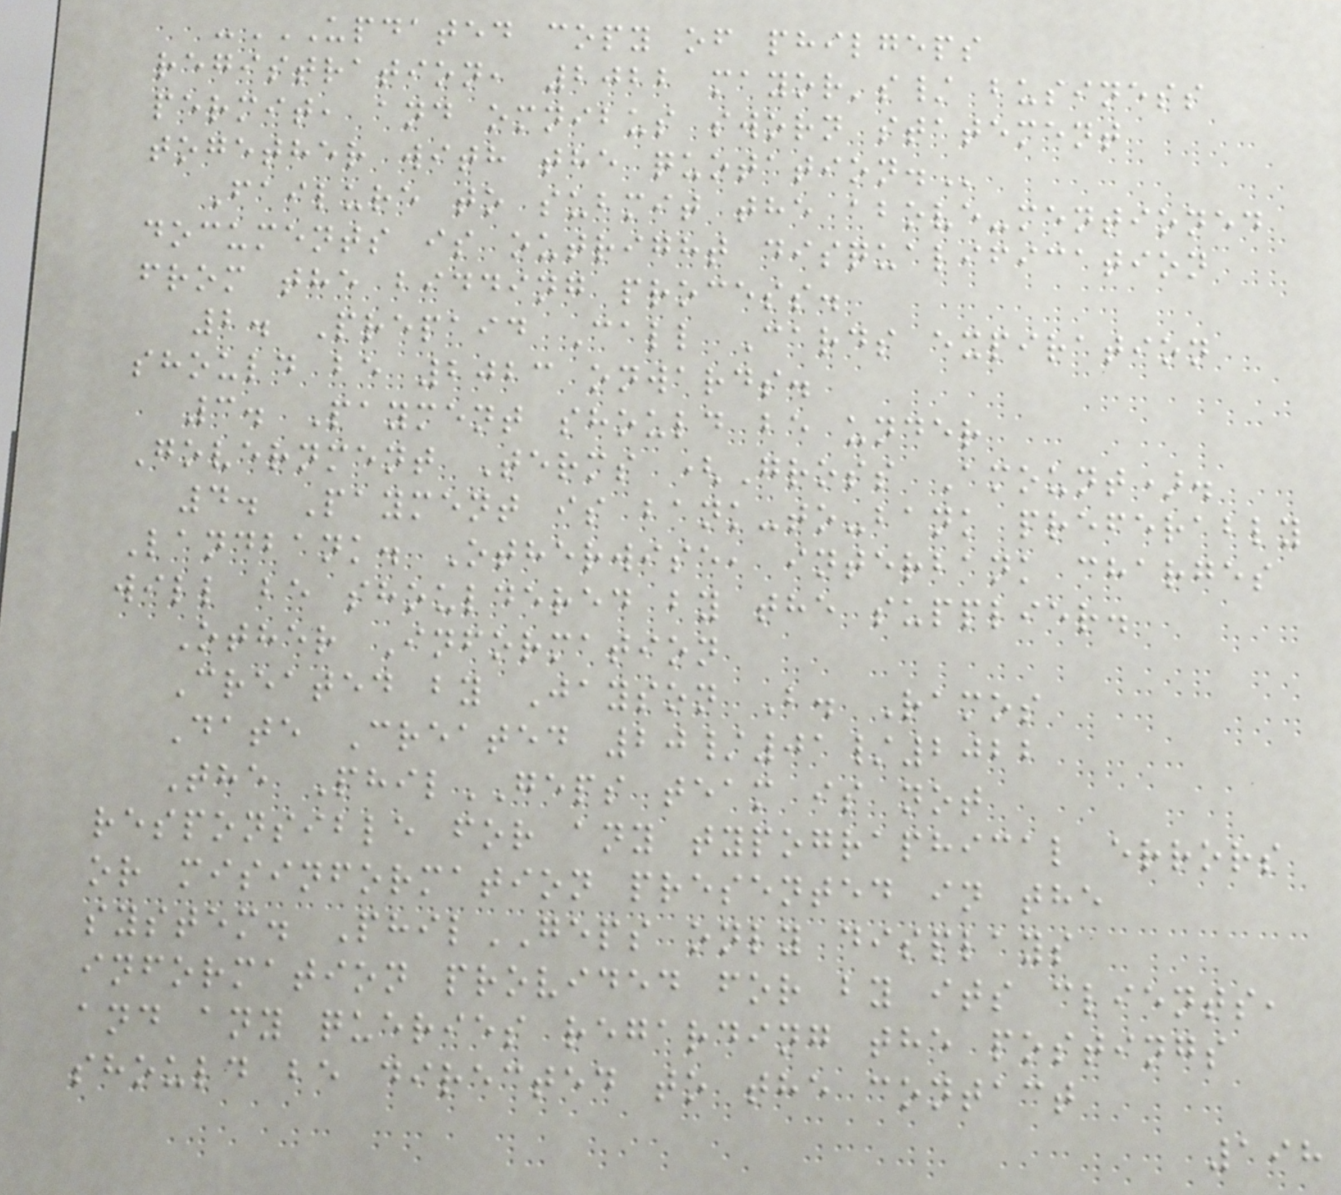-UPDATED COPY OF PHILGEPS
REGISTRATION, 2022 MAYOR'S/ BUSINESS
PERMIT, AND OMNIBUS SWORN STATEMENT
TOGETHER WITH THE QUOTATION.
Failure to submit the above-mentioned
documents is outright disqualification
from the bidding process.
2. Prepaid Call Cards expiration
should be 2023 onwards.
3. Payment should be under
Government Terms (Gross Amount).
4. Payment is bank-to-bank preferably
Landbank. Otherwise, interbank charges
will be shouldered by the supplier.
Other Information
Created by Jayson B. Ramos
Date Created 20/01/2022
The PhilGEPS team is not
responsible for any typographical errors
or misinformation presented in the
system. PhilGEPS only displays
information provided for by its clients,
and any queries regarding the postings
should be directed to the contact
198
